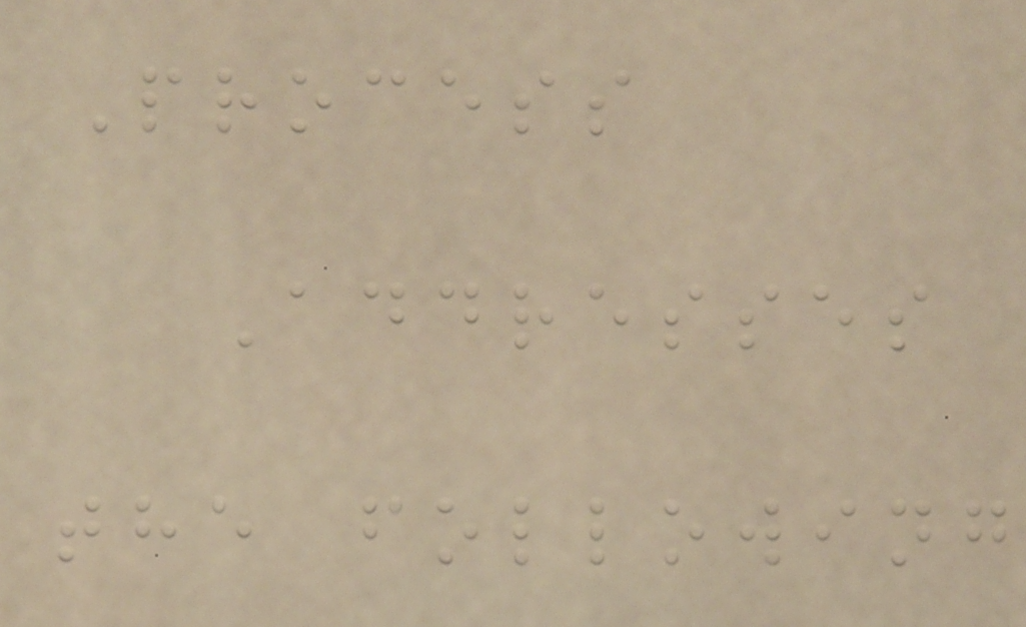Process
Addresses
the following
